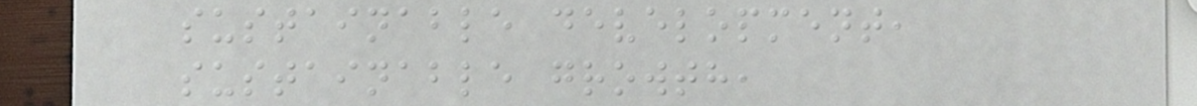sustainable development,
sustainable growth,
